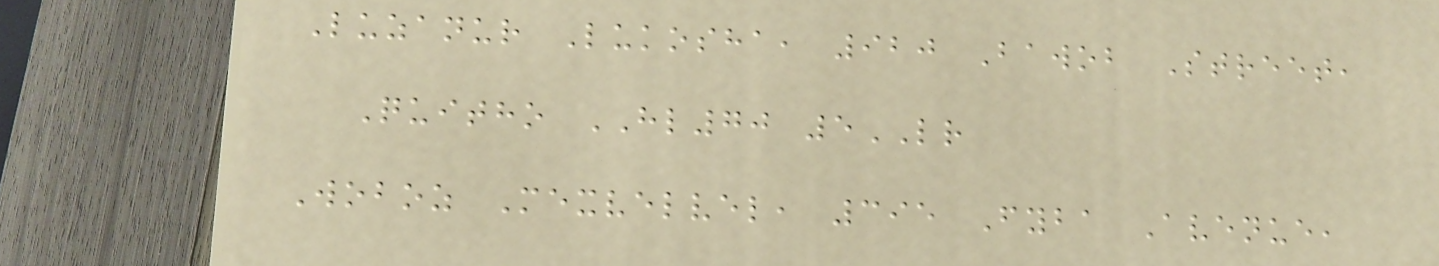Luzanur Lukosha, 920 Bawob Street,
Quitho HL70 5LR
Woboz Mexvelvel, 395 Fyba Avenue,
